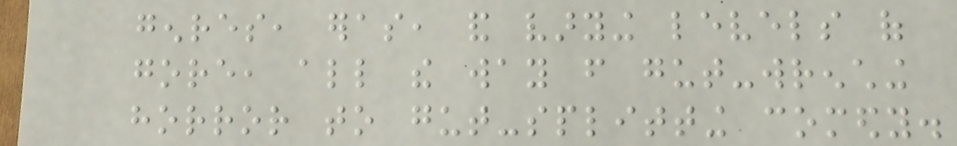genres, eras, and varying levels of
gore, all the way from gut-wrenching
horror to gut-splitting comedy.
